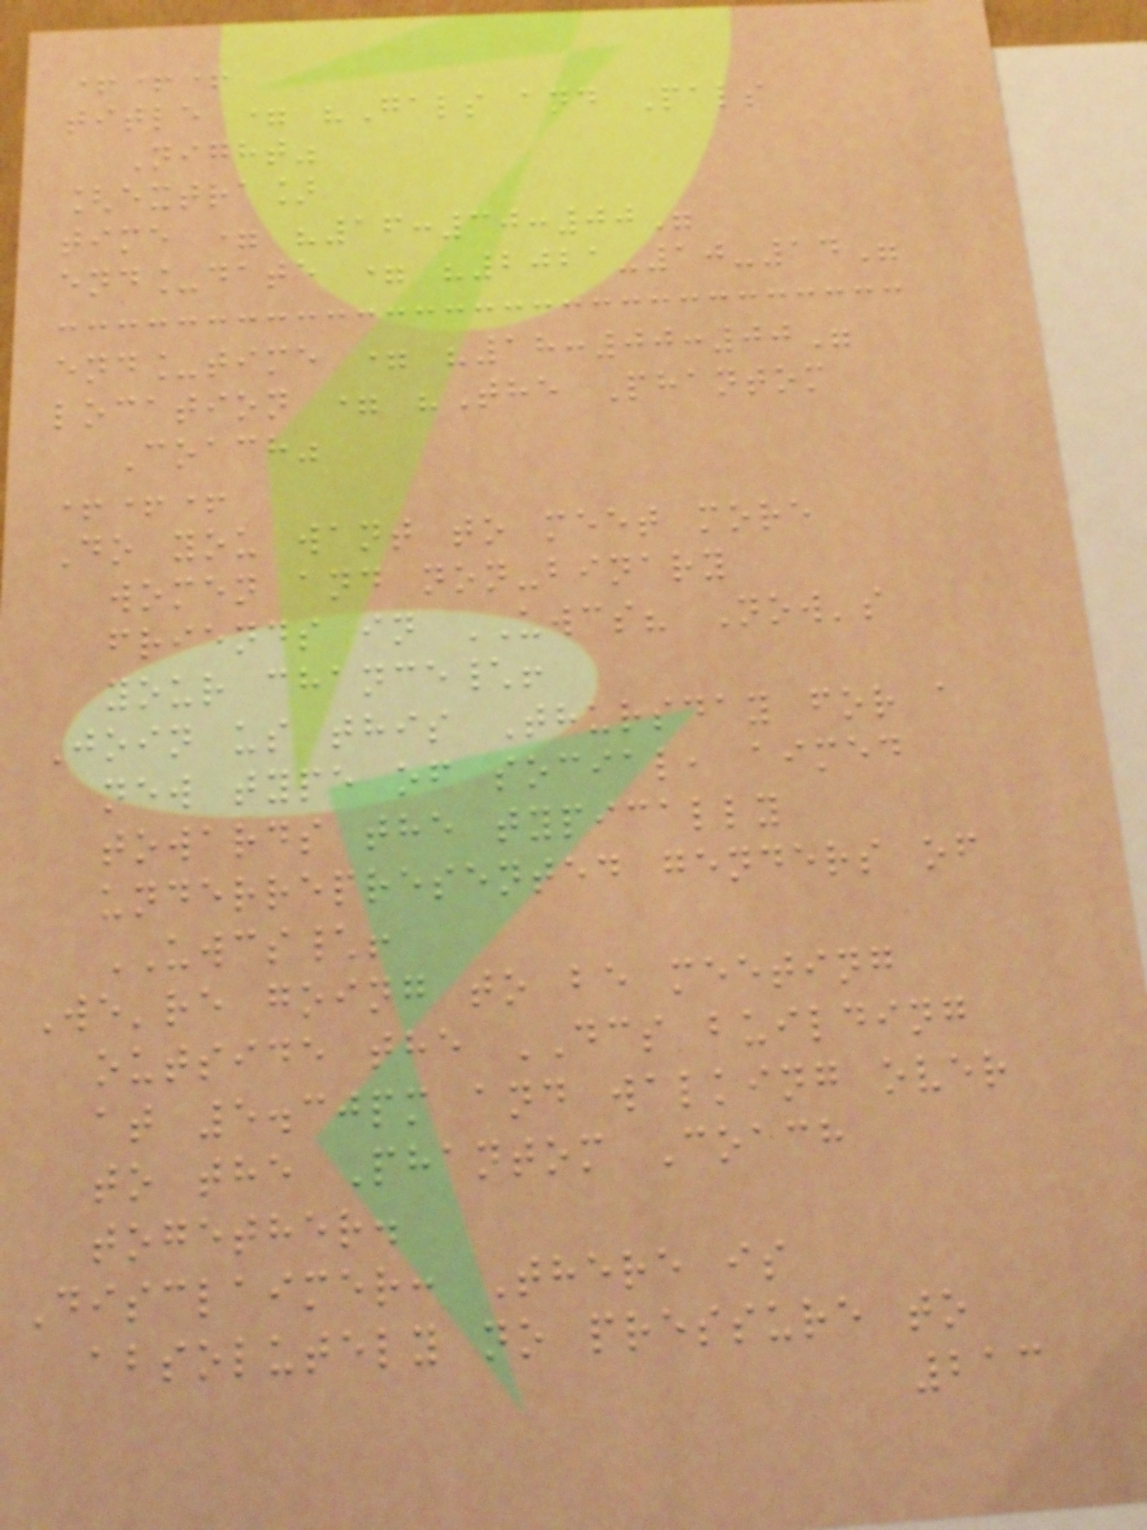+++
title = "Gals and Pals
Night"
[extra]
time = "16:30:00"
end_date = "2021-10-14"
end_time = "18:00:00"
location = "The Phantom
Coach"
+++
Do you want to meet more
women and non-binary
friends in UWCS? Now's
your chance\!
Join us this Thursday for a
new type of social, aimed
towards the typically
underrepresented genders of
UWCS\!
We're going to be meeting
outside the DCS building
at 5.30pm and walking over
to the Phantom Coach
together.
Disclaimer: There is
absolutely no pressure to
213
